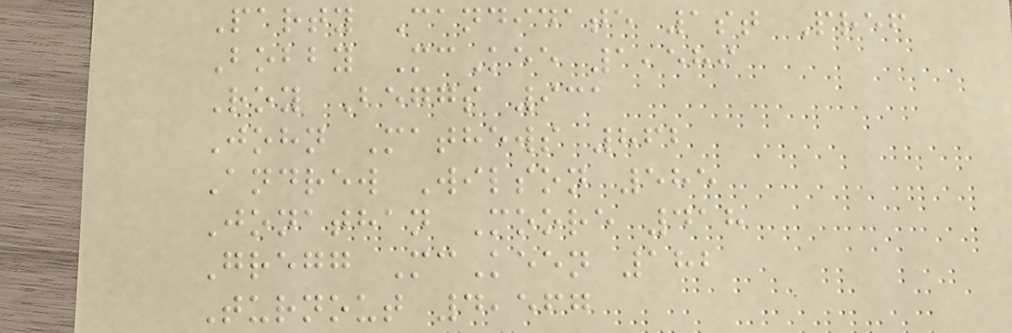Party Candidate 1st Pref
Bobby McKee 1,589
Roy Beggs 931
John Mathews 862
Andrew Wilson 585
Jonathan Moore 418
Gregg McKeen 182
Turnout 4,567
